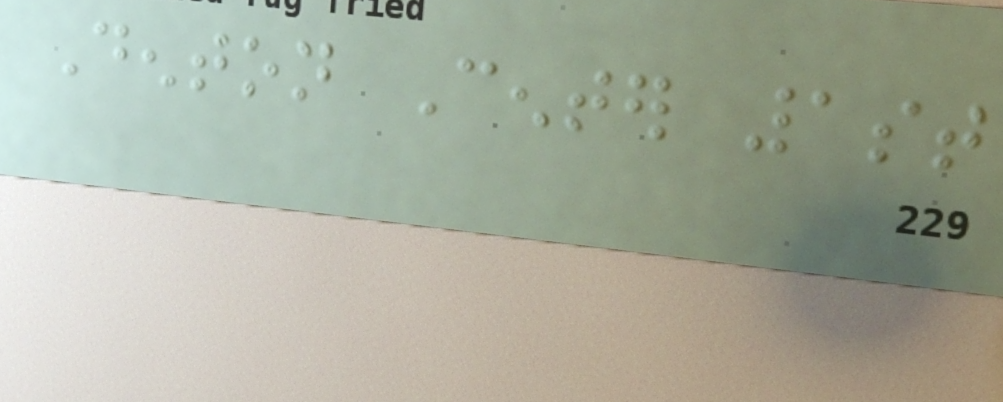Denton Center 1st
